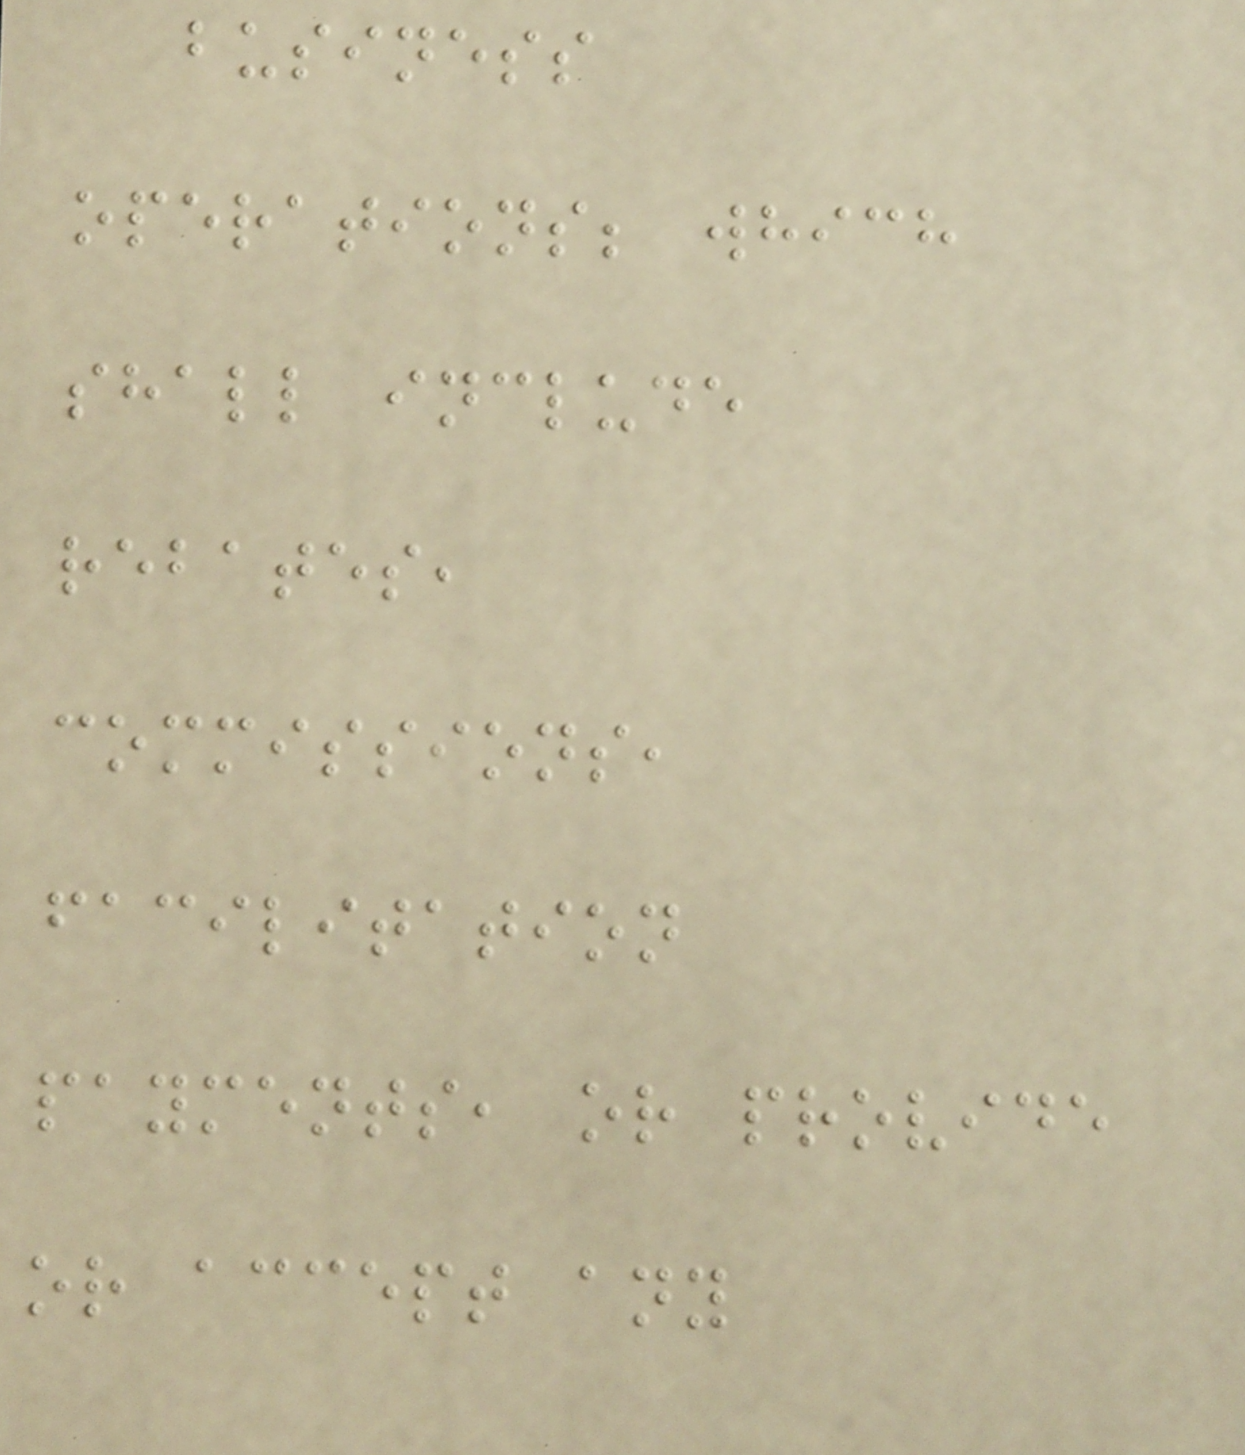business
operations; which
shall include
rebates,
commissions,
facilitation
payments, or provide
or accept any
